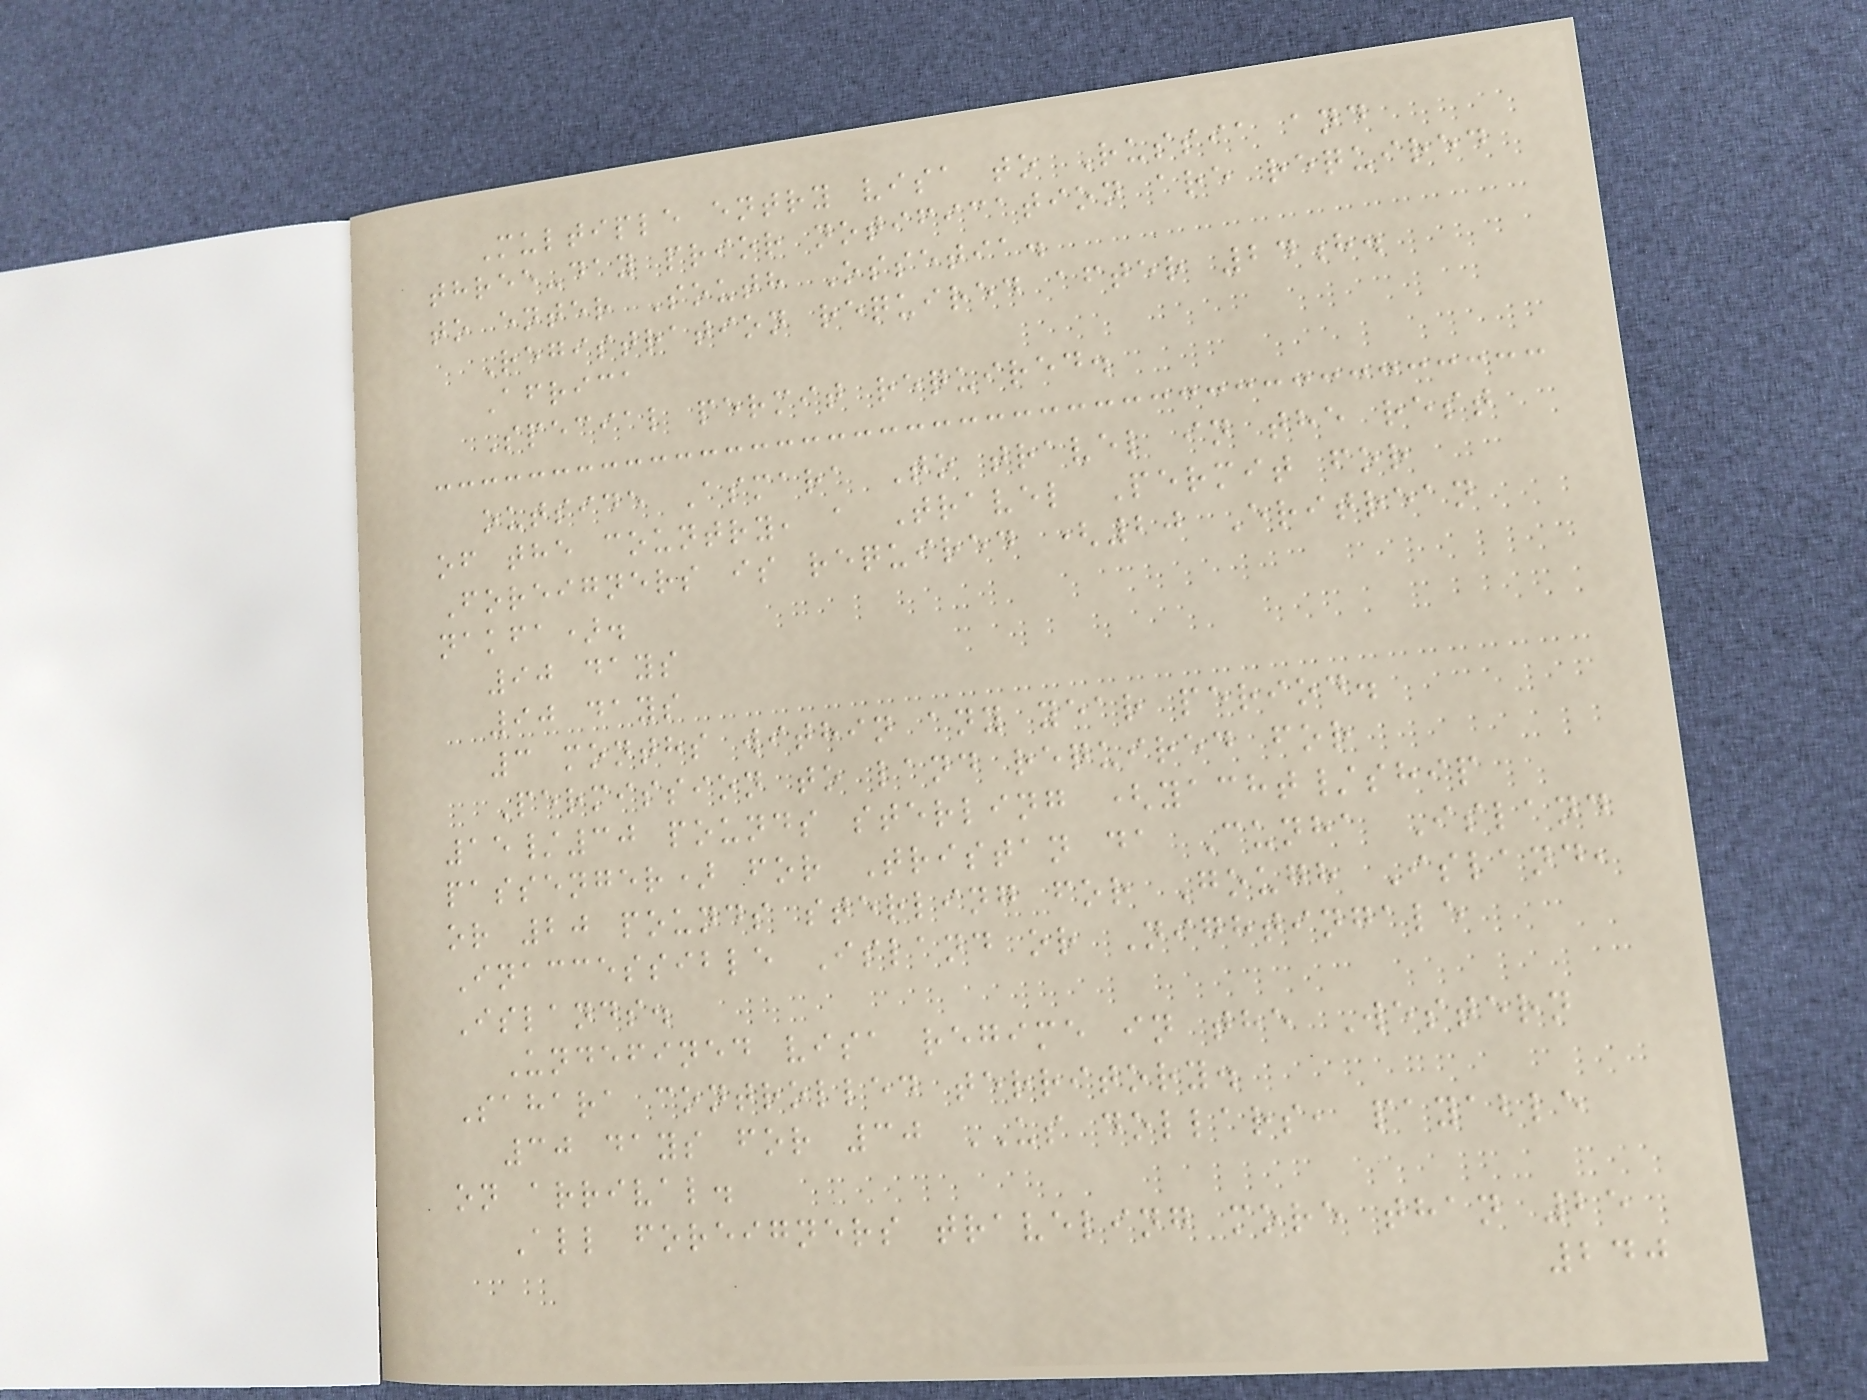Multiple entry visa to Russia and
three-day prior notification are required
to enter South Ossetia.
Registration required after 24h.
Africa
Special permit required.
outside Asmara To travel in the rest
of the country, a Travel Permit for
Foreigners is required (20 Eritrean
nakfa).
90 days
90 days
3 months within any year period.
Permission to land required for
15/30 pounds sterling (yacht/ship
passenger) for Tristan da Cunha Island
or 20 pounds sterling for Gough Island,
Inaccessible Island or Nightingale
Islands.
Undefined visa regime in the Western
Sahara controlled territory.
30 days for 30 US dollars, payable
on arrival.
All foreigners traveling more than 25
240
